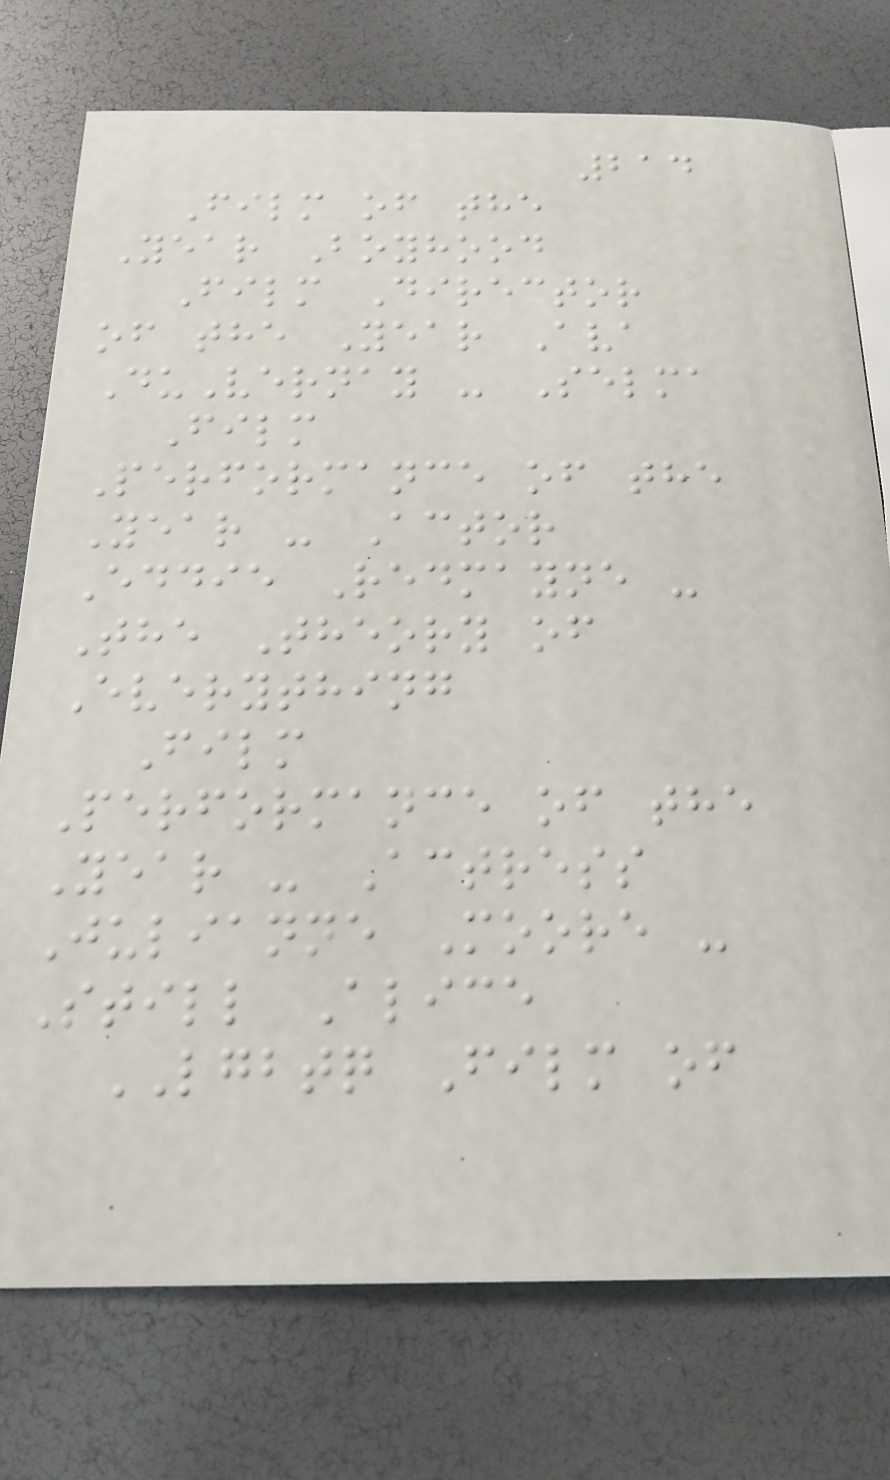214
Film of the
Year Boyhood
Film Director
of the Year Ava
DuVernay - Selma
Film
Performance of the
Year - Actor
Eddie Redmayne -
The Theory of
Everything
Film
Performance of the
Year - Actress
Julianne Moore -
Still Alice
LGBTQ Film of
